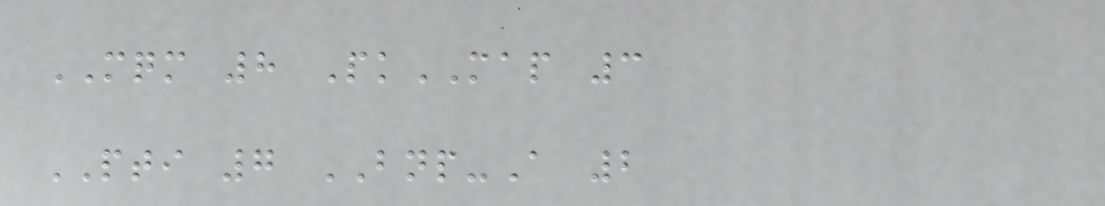MQM 8 PkMAP 3
PTI 7 BNP-A 2
